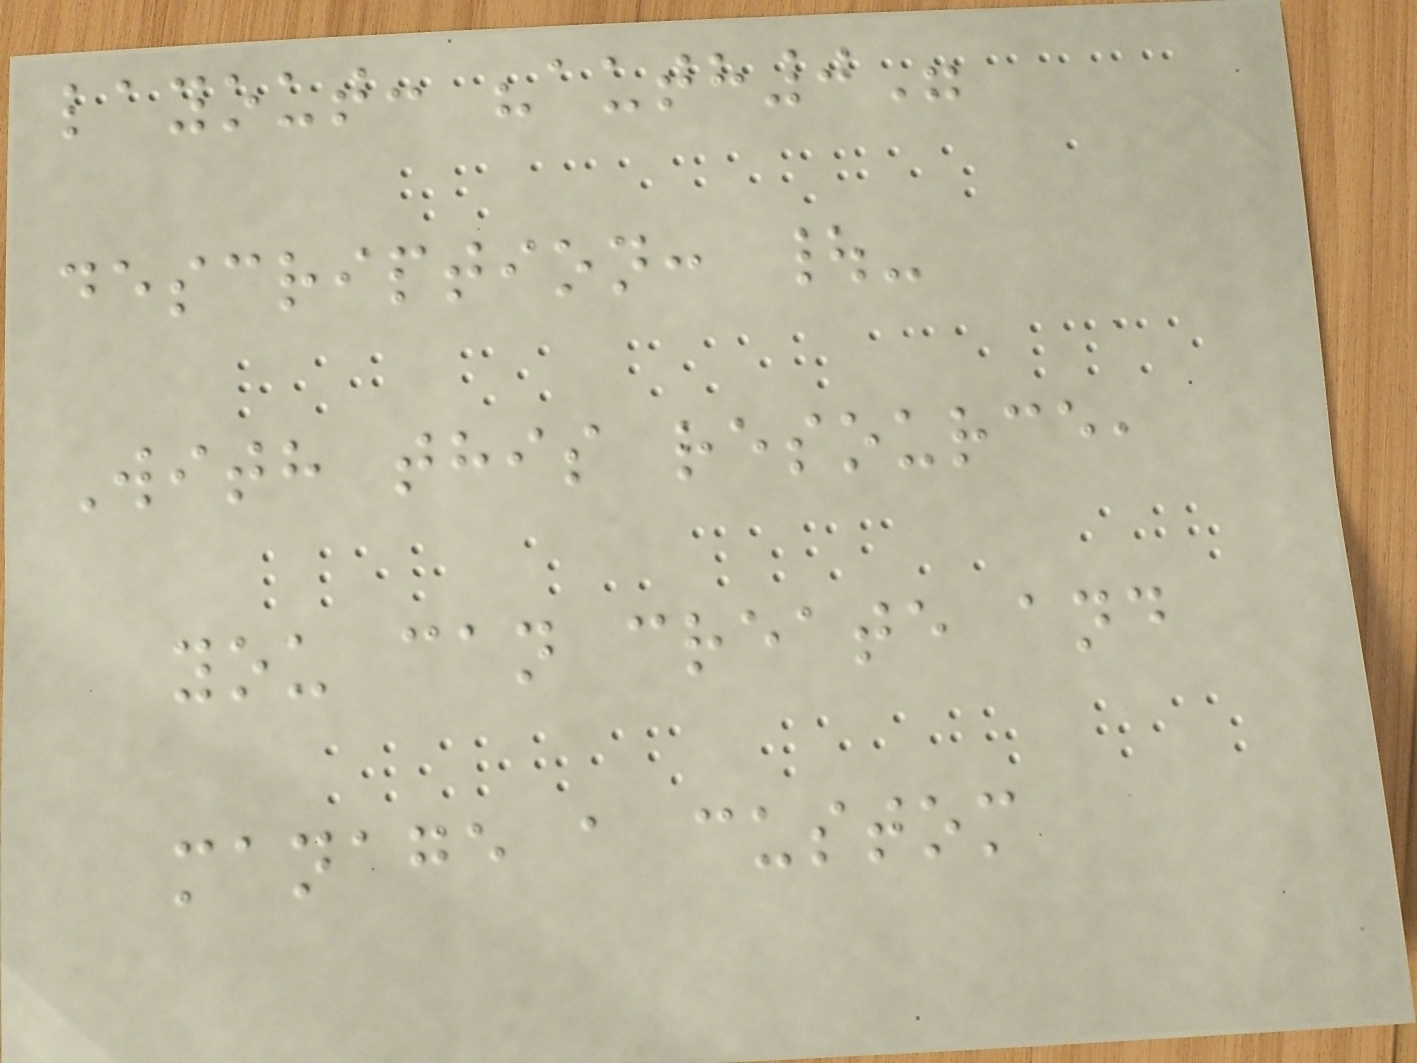layout: "auth0"
description: |-
With this resource,
you can create and
manage a custom
